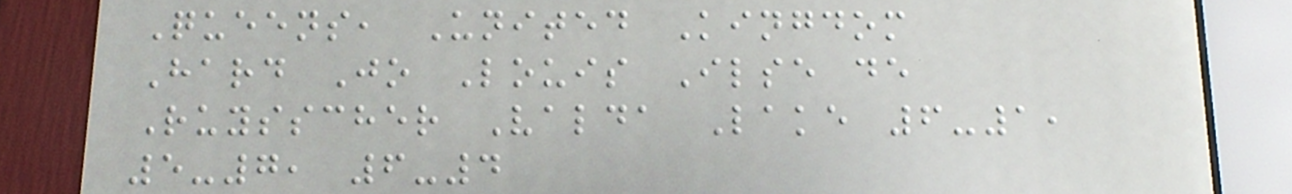Queens, United Kingdom
Hard Jo Louis Ilse de
Ruysscher Valda Lake 6-1,
5-7, 6-4
